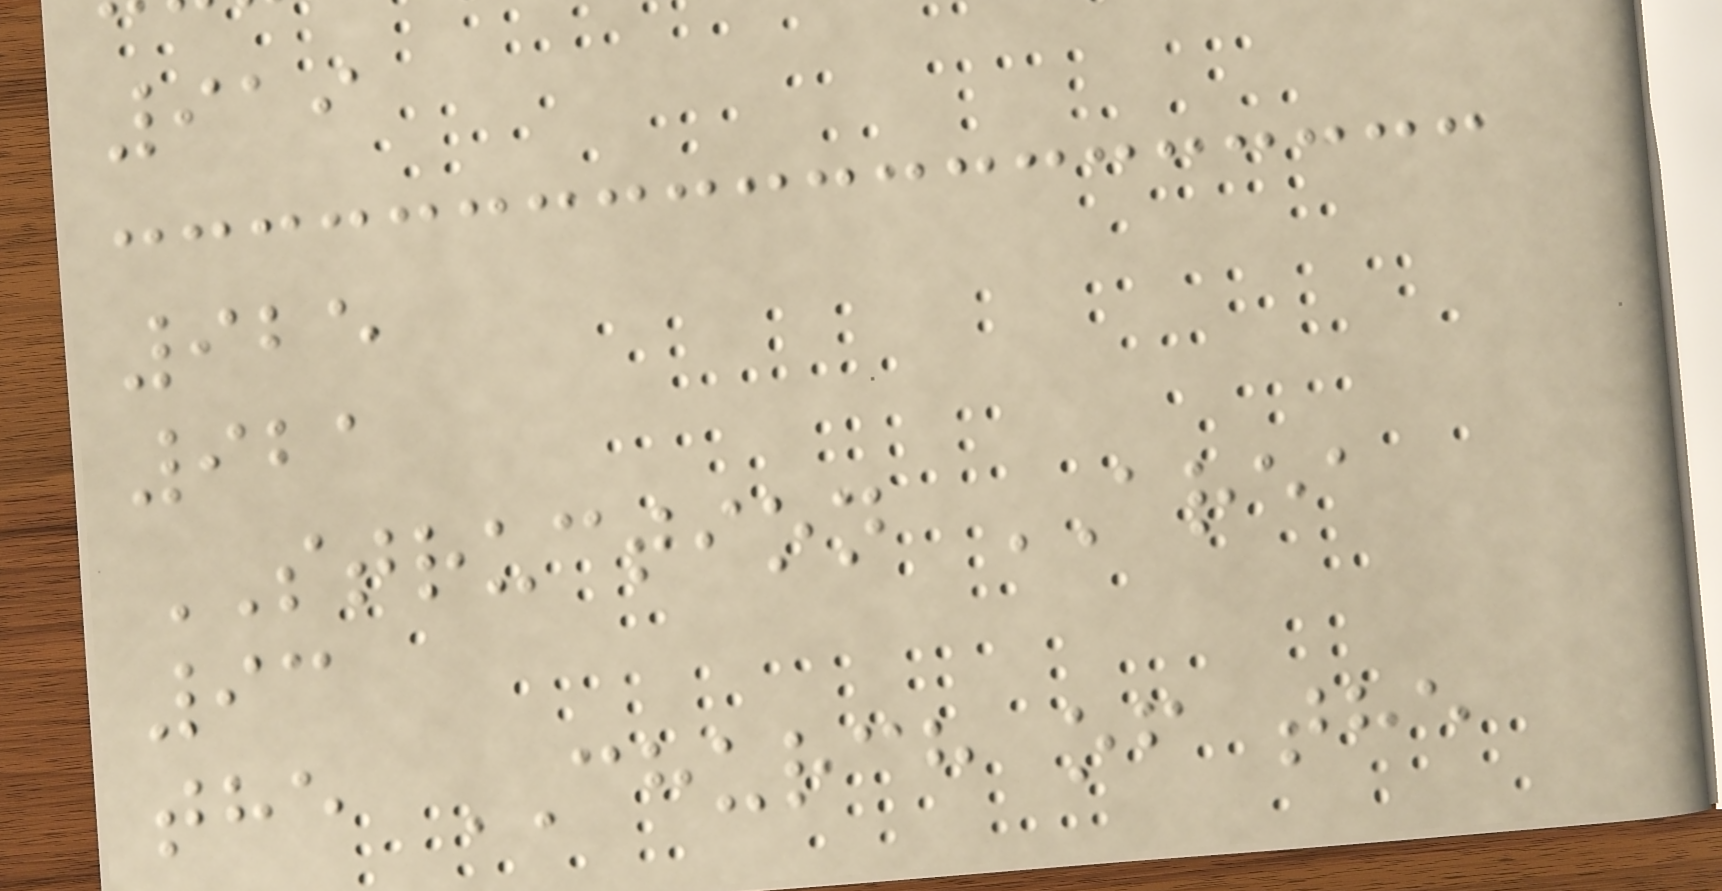919
925
921
STRUCTION AREA
93
the CHURCH of the
